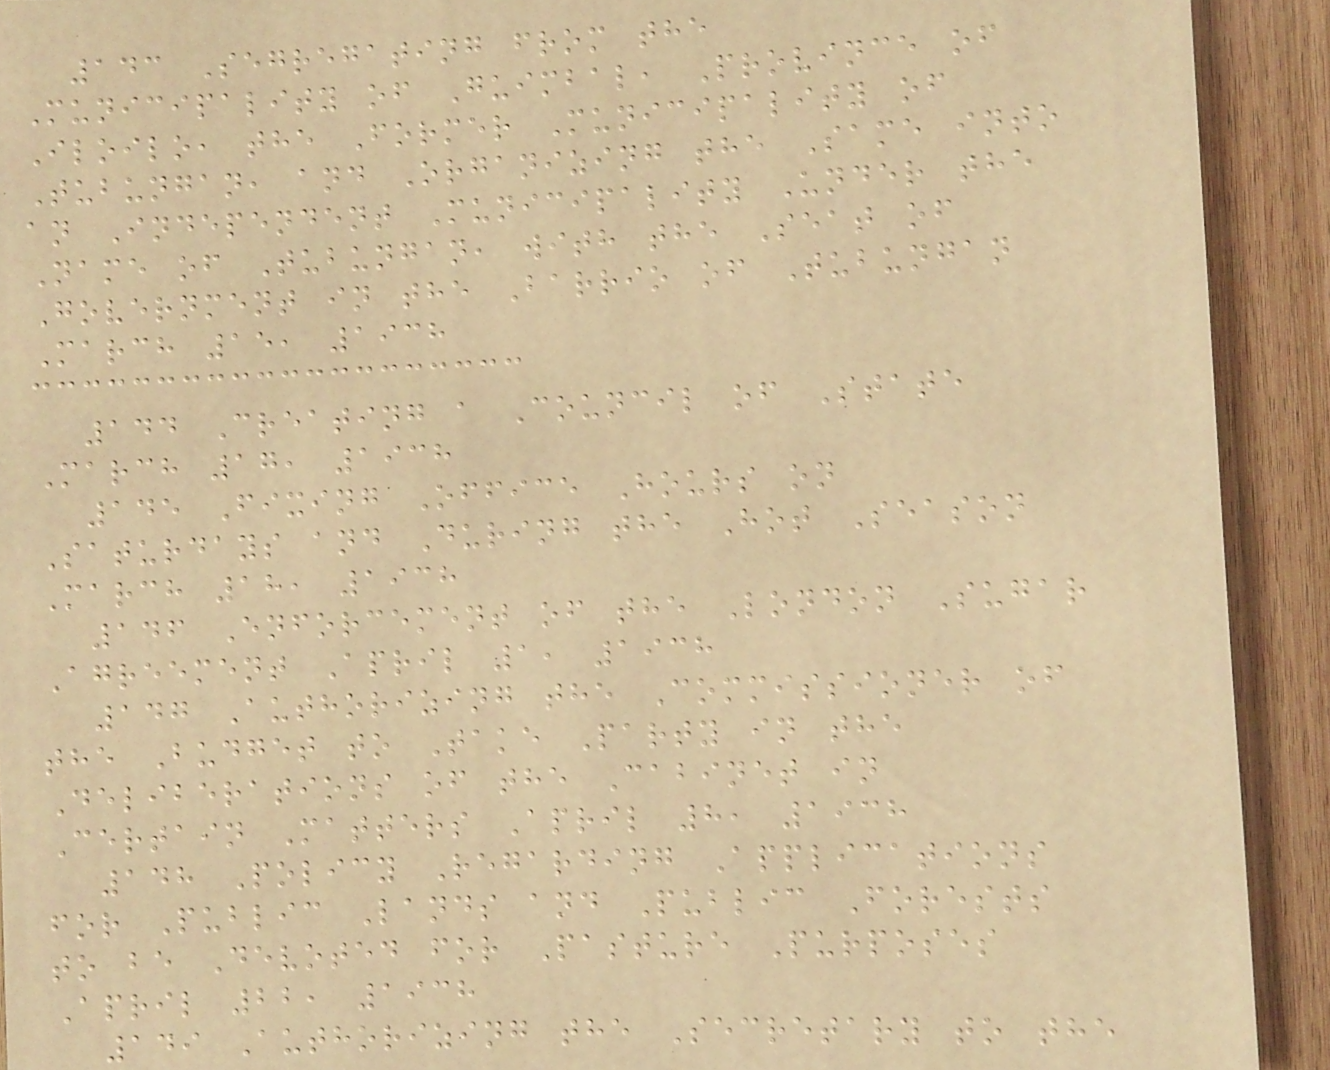143 Segregating from the
Municipality of Guimbal, Province of
Iloilo, the Former Municipality of
Tubungan, and Organizing the Same into
an Independent Municipality Under the
Name of Tubungan, with the Seat of
Government in the Barrio of Tubungan
March 15, 1938
144 Creating a Council of State
March 17, 1938
145 Fixing Office Hours on
Saturdays and During the Hot Season
March 18, 1938
146 Enforcement of the London Sugar
Agreement April 1, 1938
147 Authorizing the Commissioner of
the Budget to Take Party in the
Deliberations of the Cabinet in
Certain Matters April 8, 1938
148 Policy Regarding Applications
for Public Lands and Public Forests
to be Devoted for Pasture Purposes
April 22, 1938
149 Authorizing the Secretary to the
